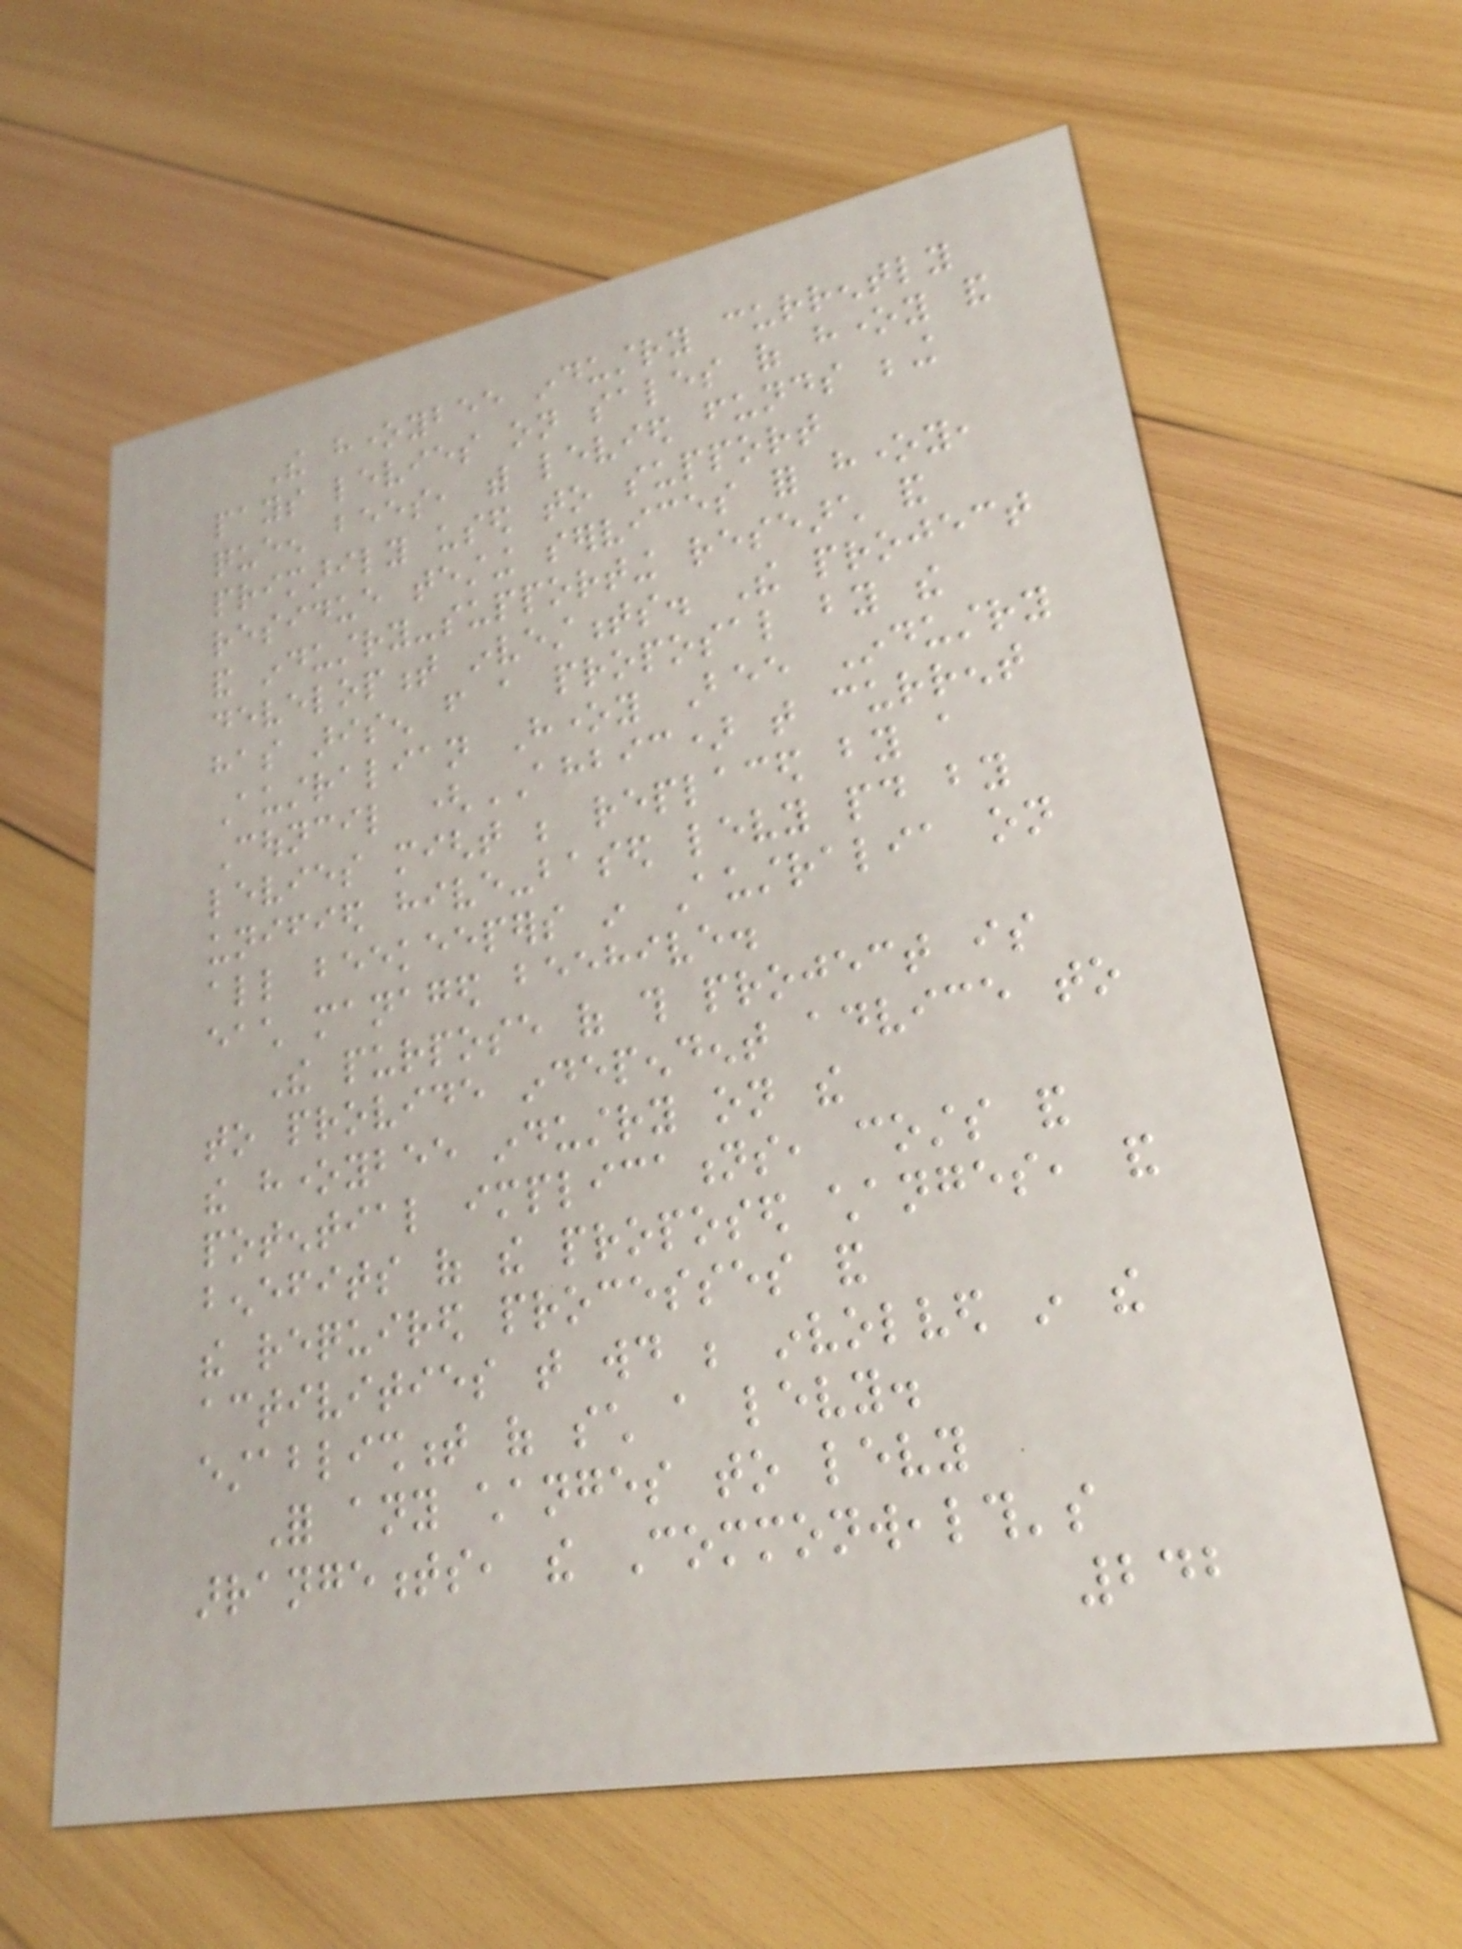The honeybee industry currently
pays levies on sales of honey and
queen bees, with levied funds being
primarily used to support
residue testing services for honey,
and industry-supporting research and
development investments. The project
has arisen from a proposal by the
Australian Honey Bee Industry
Council (AHBIC) that current
levies might be replaced by a
unified hive-based levy paid by
all beekeepers in Australia on
each managed beehive.
The purpose of this project is
to provide independent advice to
the honeybee industry on the
potential implications, costs and
benefits of the proposed changes, and
the required processes and
activities that would be involved in the
establishment of such a levy.
For any changes to levy
arrangements, the Commonwealth's
242
